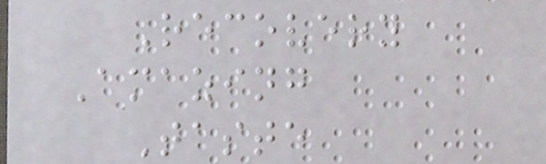Recovery
Amazing
Taste
